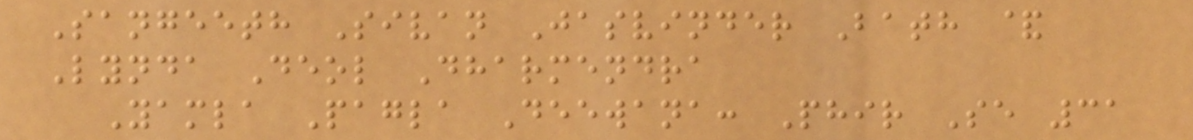Sangeeth Sivan Jasvinder Bath &
Lynda Deol Dharmendra
Yamla Pagla Deewana: Phir Se 31
